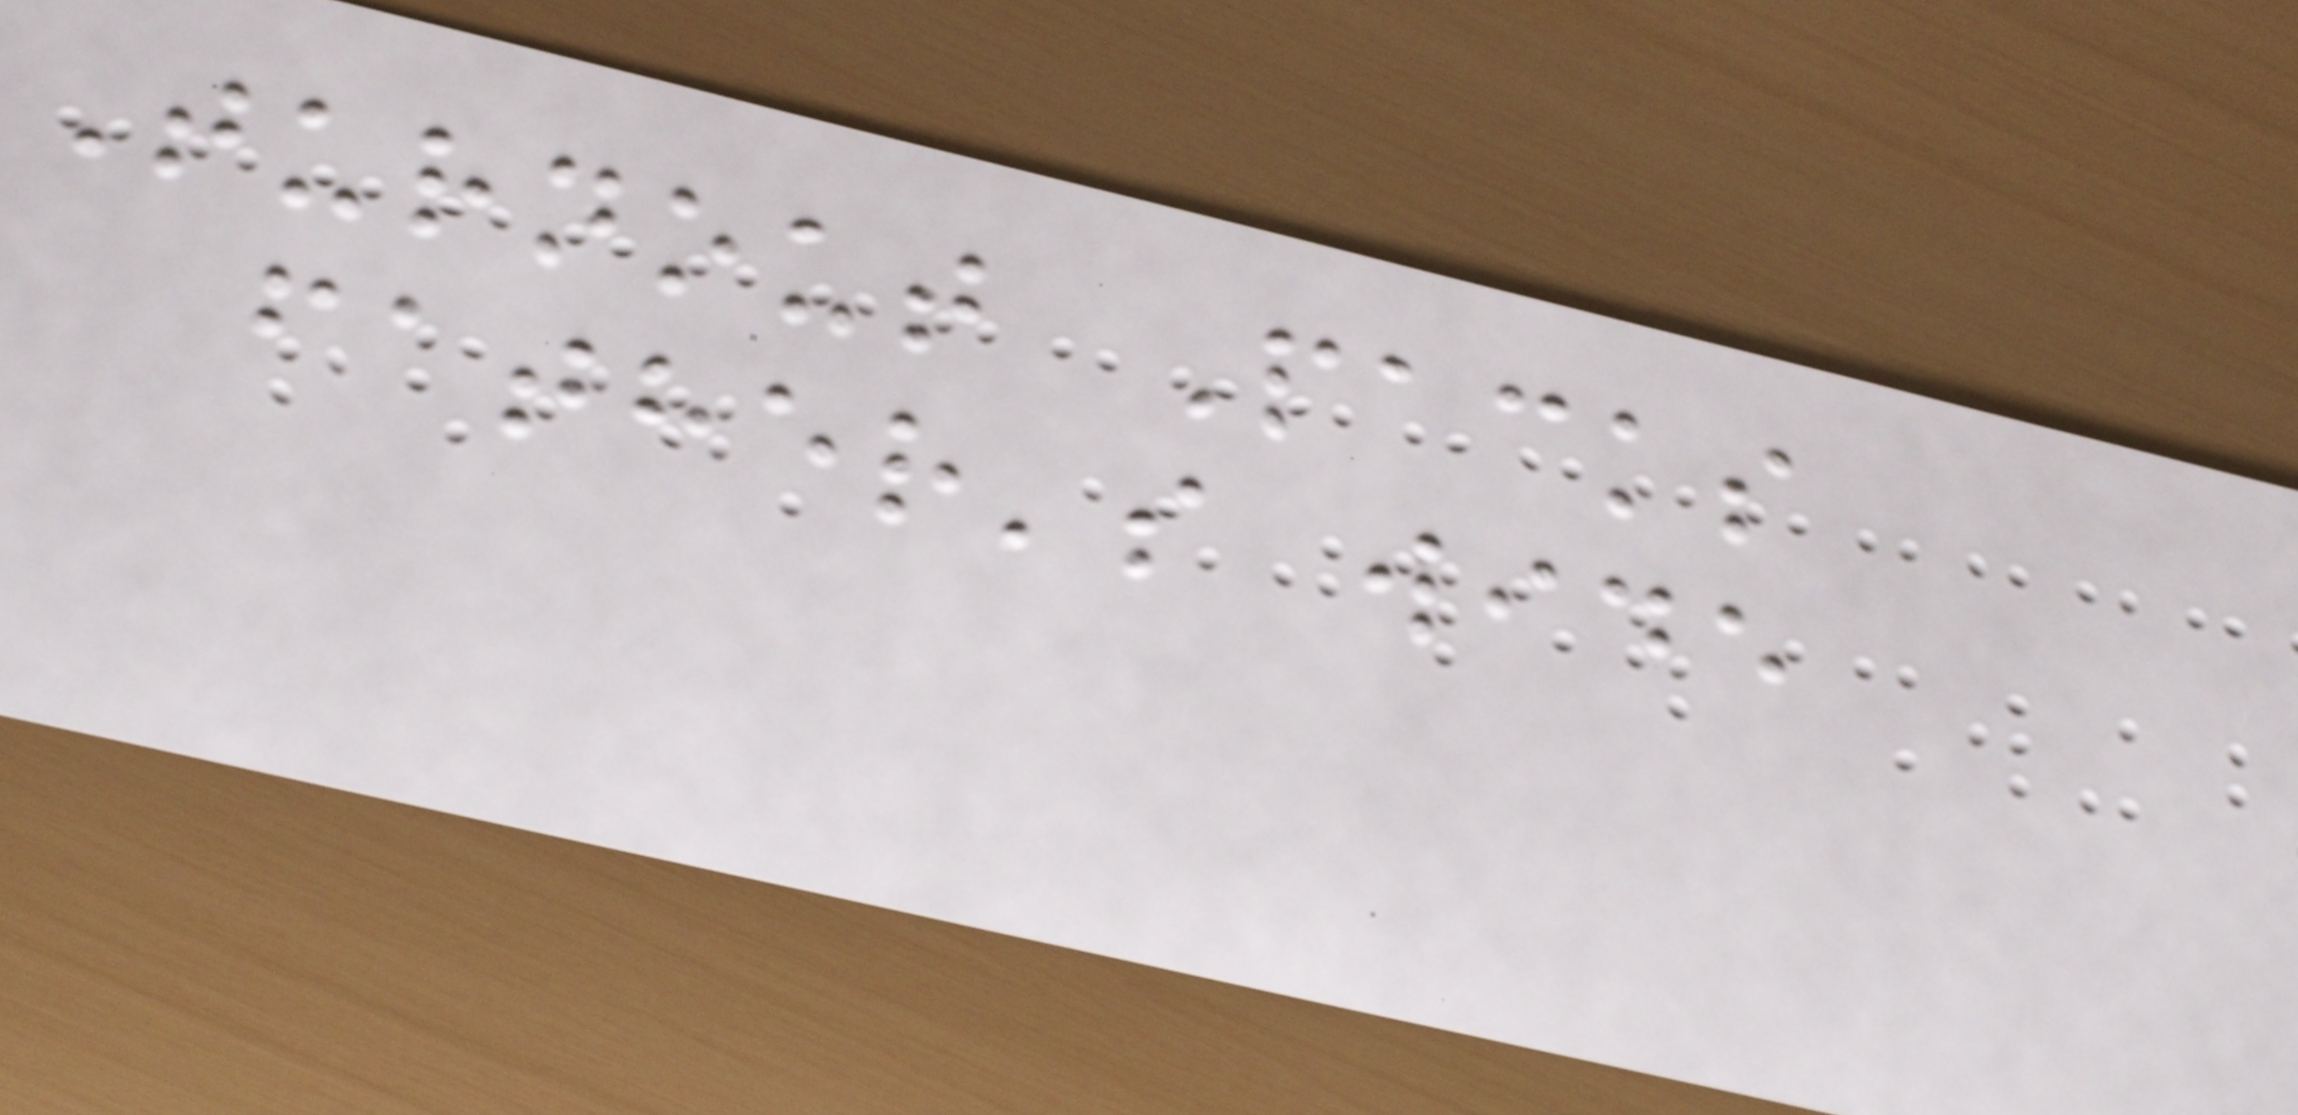Turnout Packs
father's wide
